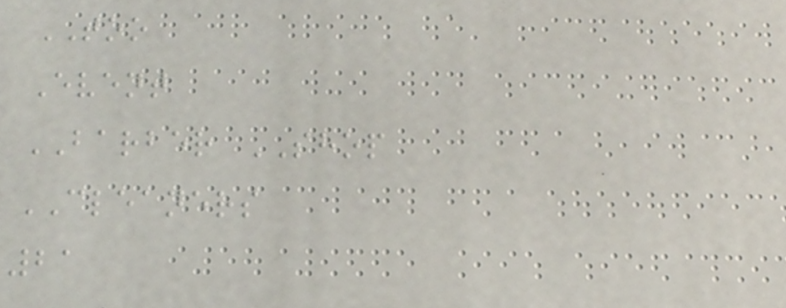TOO
Event
BARBER SHOP
CLEANERS
21
